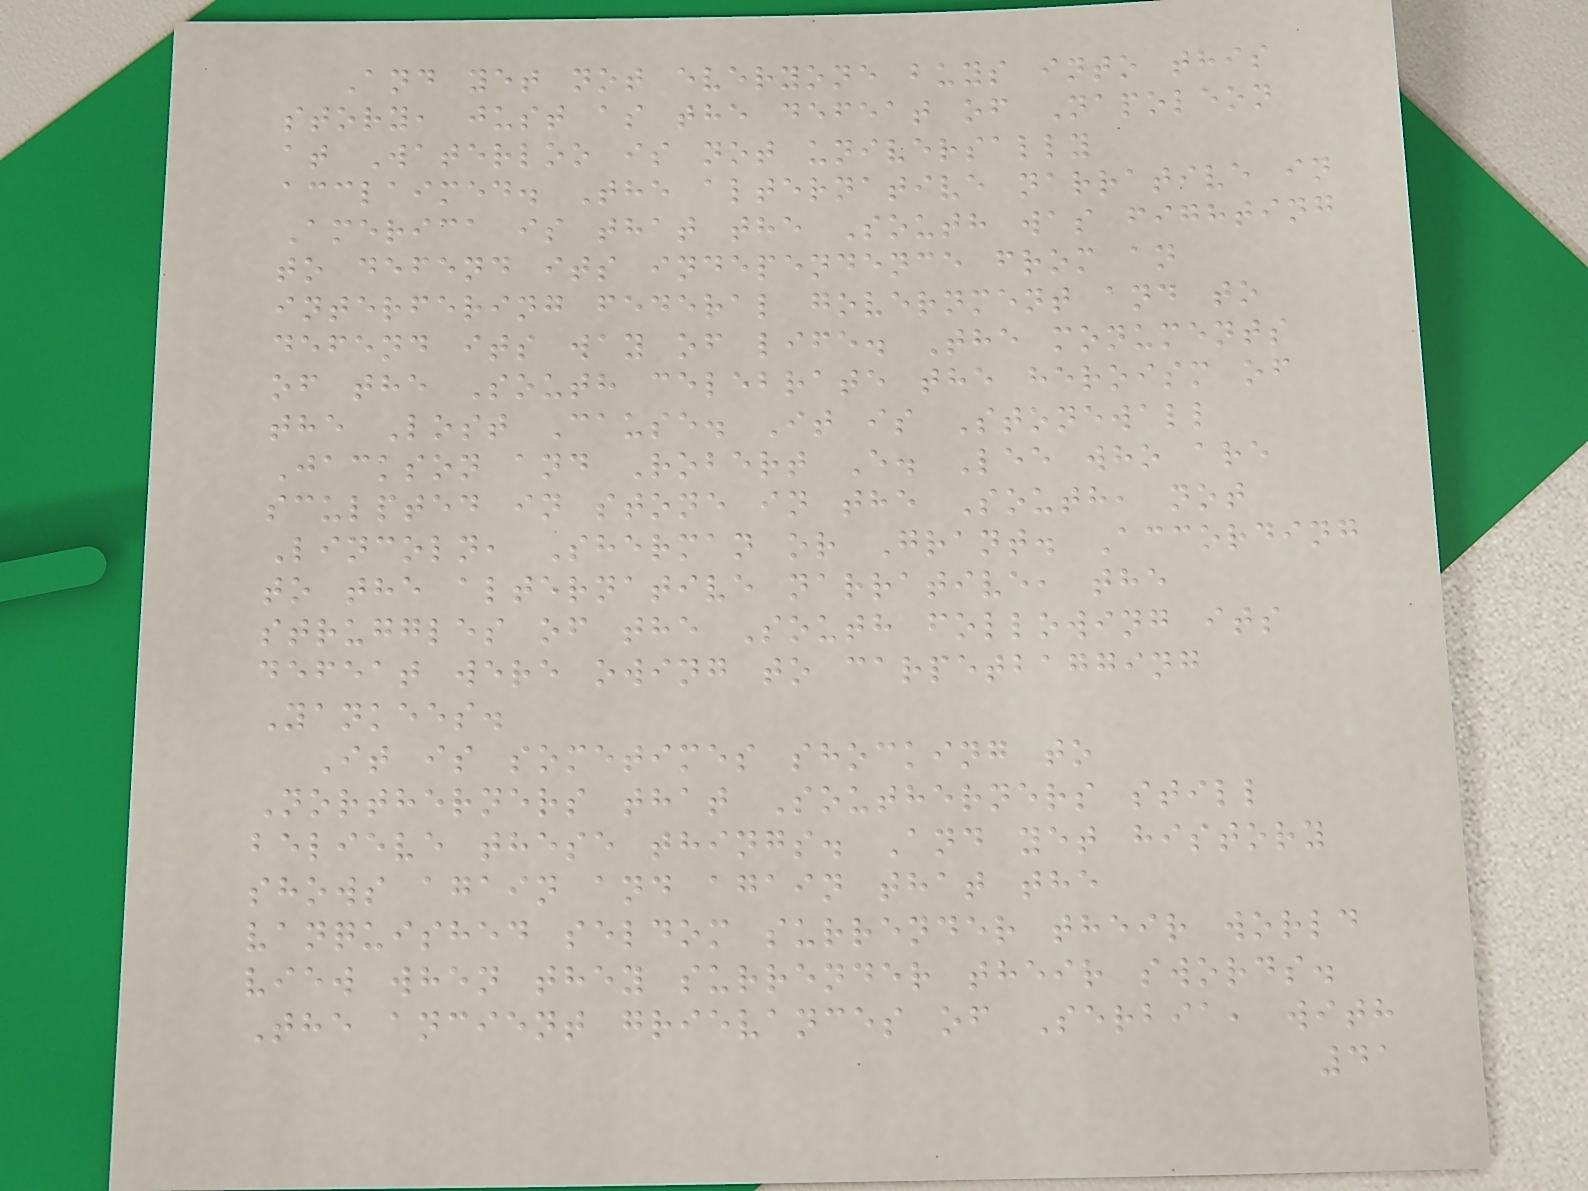And yet not everyone buys into this
story, just as the defeat of Napoleon
at Waterloo is not universally
acclaimed. The alternative narrative in
America is that the South was fighting
to defend its independence from an
interfering federal government and to
defend its way of life. The monuments
of the South celebrate the heroism of
the Lost Cause. It is Stonewall
Jackson and Robert E. Lee who are
sculpted in stone in the South, not
Lincoln, Sherman or Grant. According
to the alternative narrative, the
struggles of the South following its
defeat were owing to carpetbagging
Yankees.
It is sometimes shocking to
Northerners that Southerners still
believe these things. And yet history
shows again and again that the
vanquished seldom surrender their world
view when they surrender their swords.
The ancient grievances of Serbia, with
41
